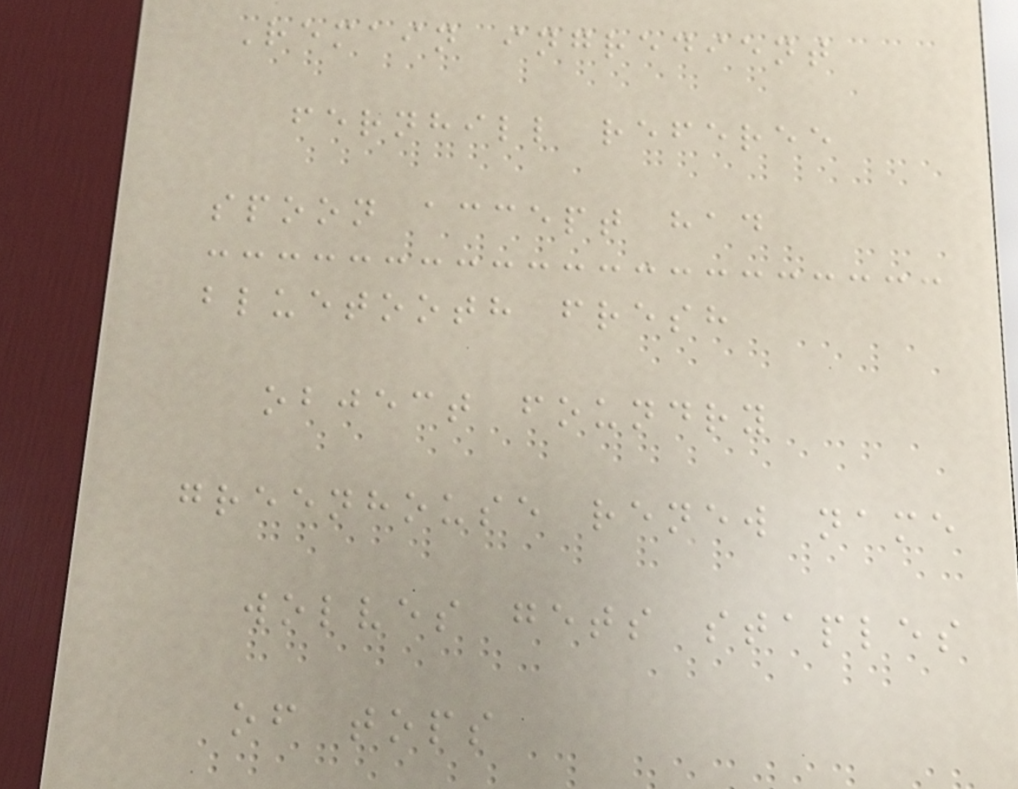Remain ingredient
fernhill referee
spoon accept had
bluetooth fresh
object foundry
greenhouse renew name
wolves gets staples
of tops
